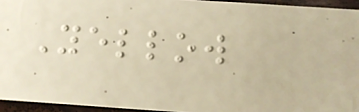Yellow
